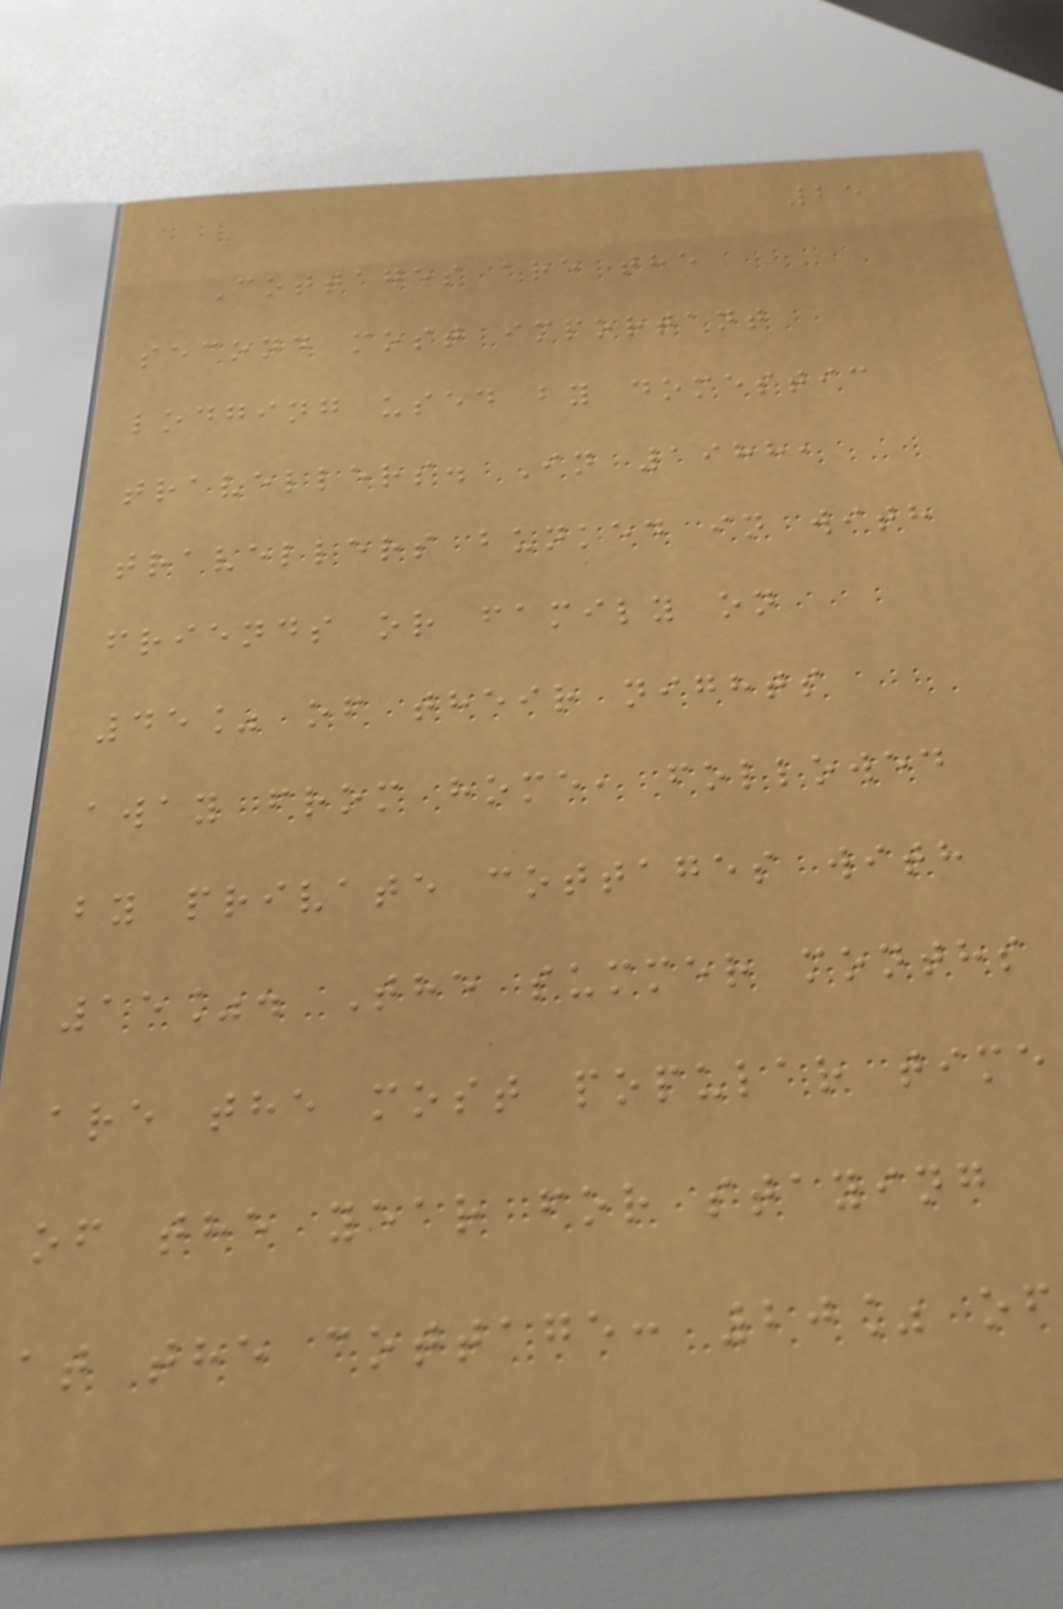25
Cottages are the
second most important
lodging used by domestic
travellers. In 1988,
travellers bunked in with
friends or family on
45% of their nights
away from home, followed
by private cottages with
15%. The summer months
are the most popular time
of the year for staying
at the cottage: 20% of
